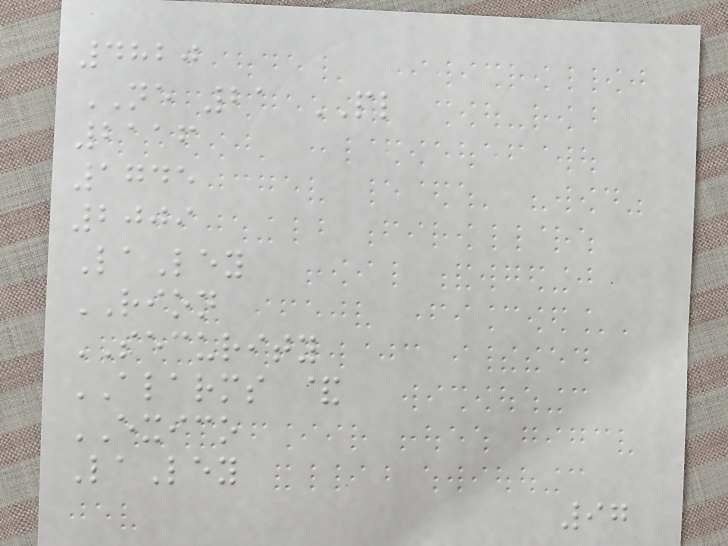4820
NE 21 PL
2116
1745
2009
LaLey
RION
SECURITY
ALARMS &
EXICO
LaLey
97
